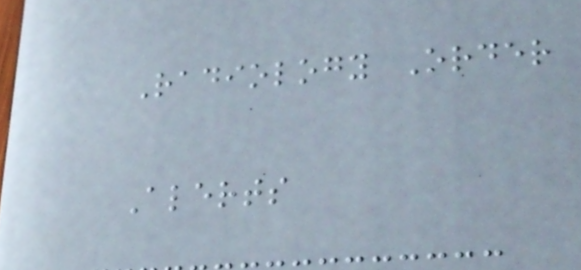Radiology Order
Alerts
